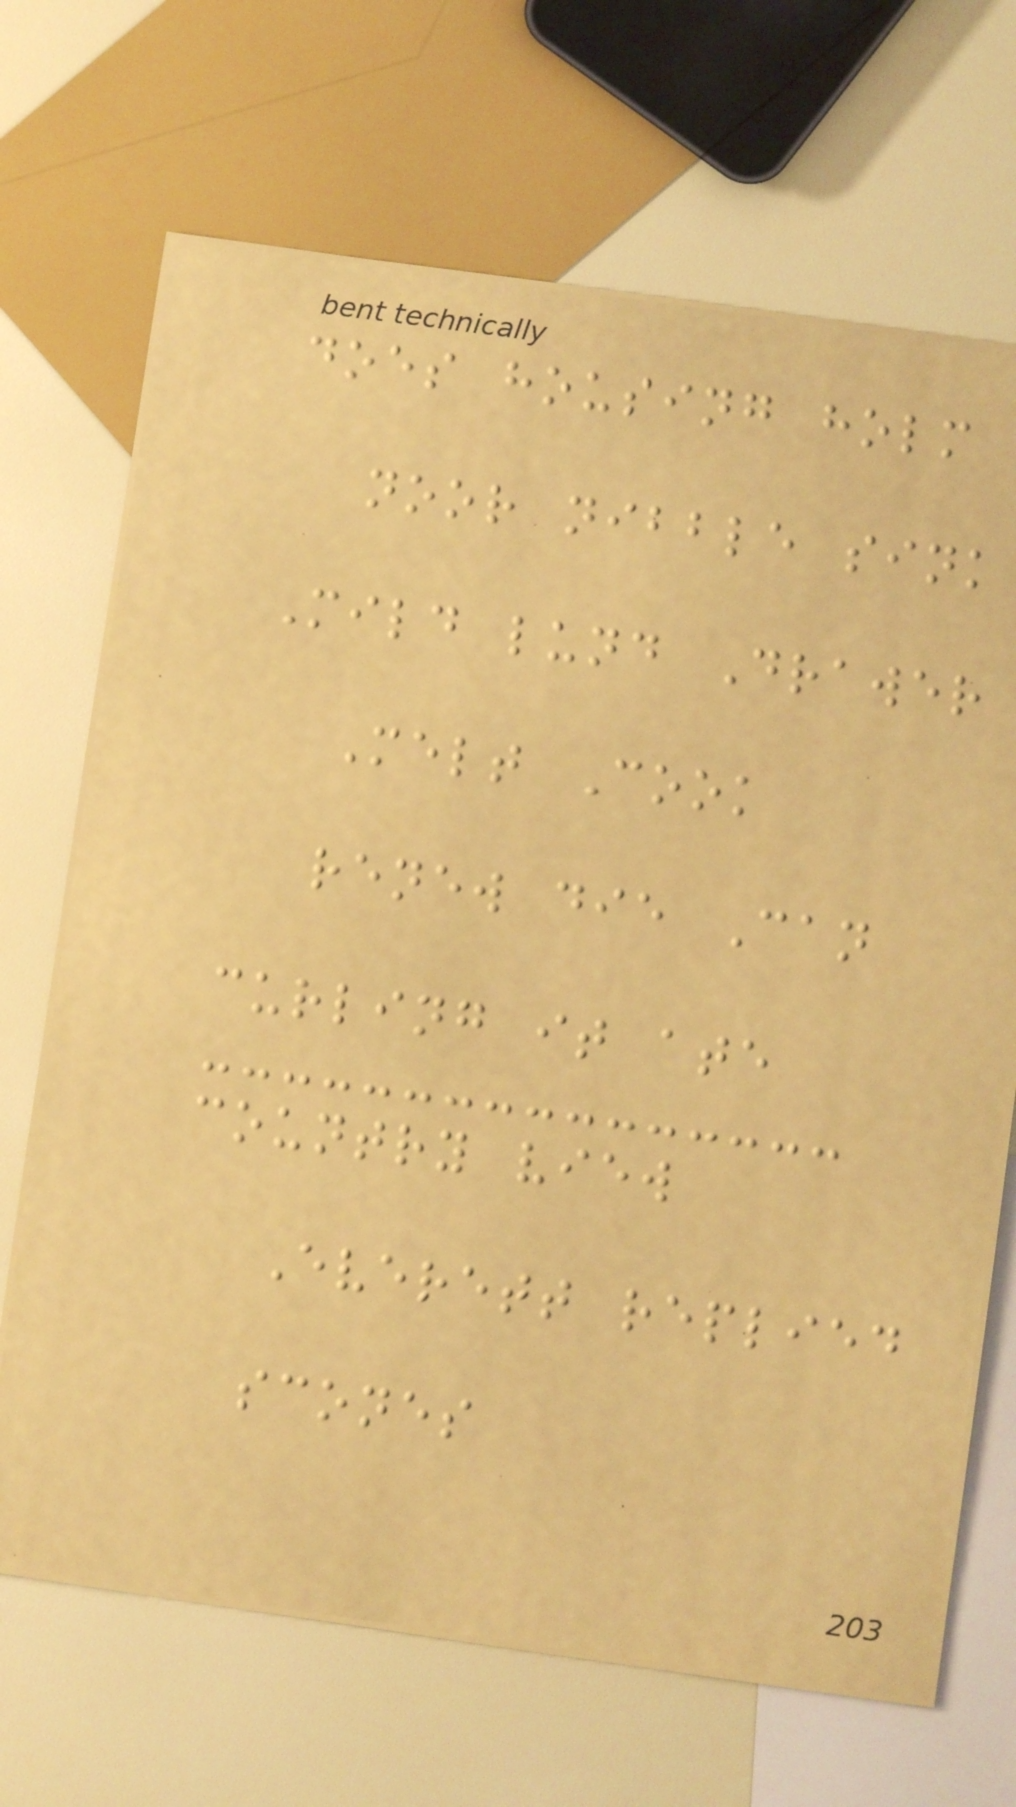does housing holm
noor nibble sink
Mild lund Drawer
Melt Cook
renew die Can
curling it ate
country view
Everett replied
scones
